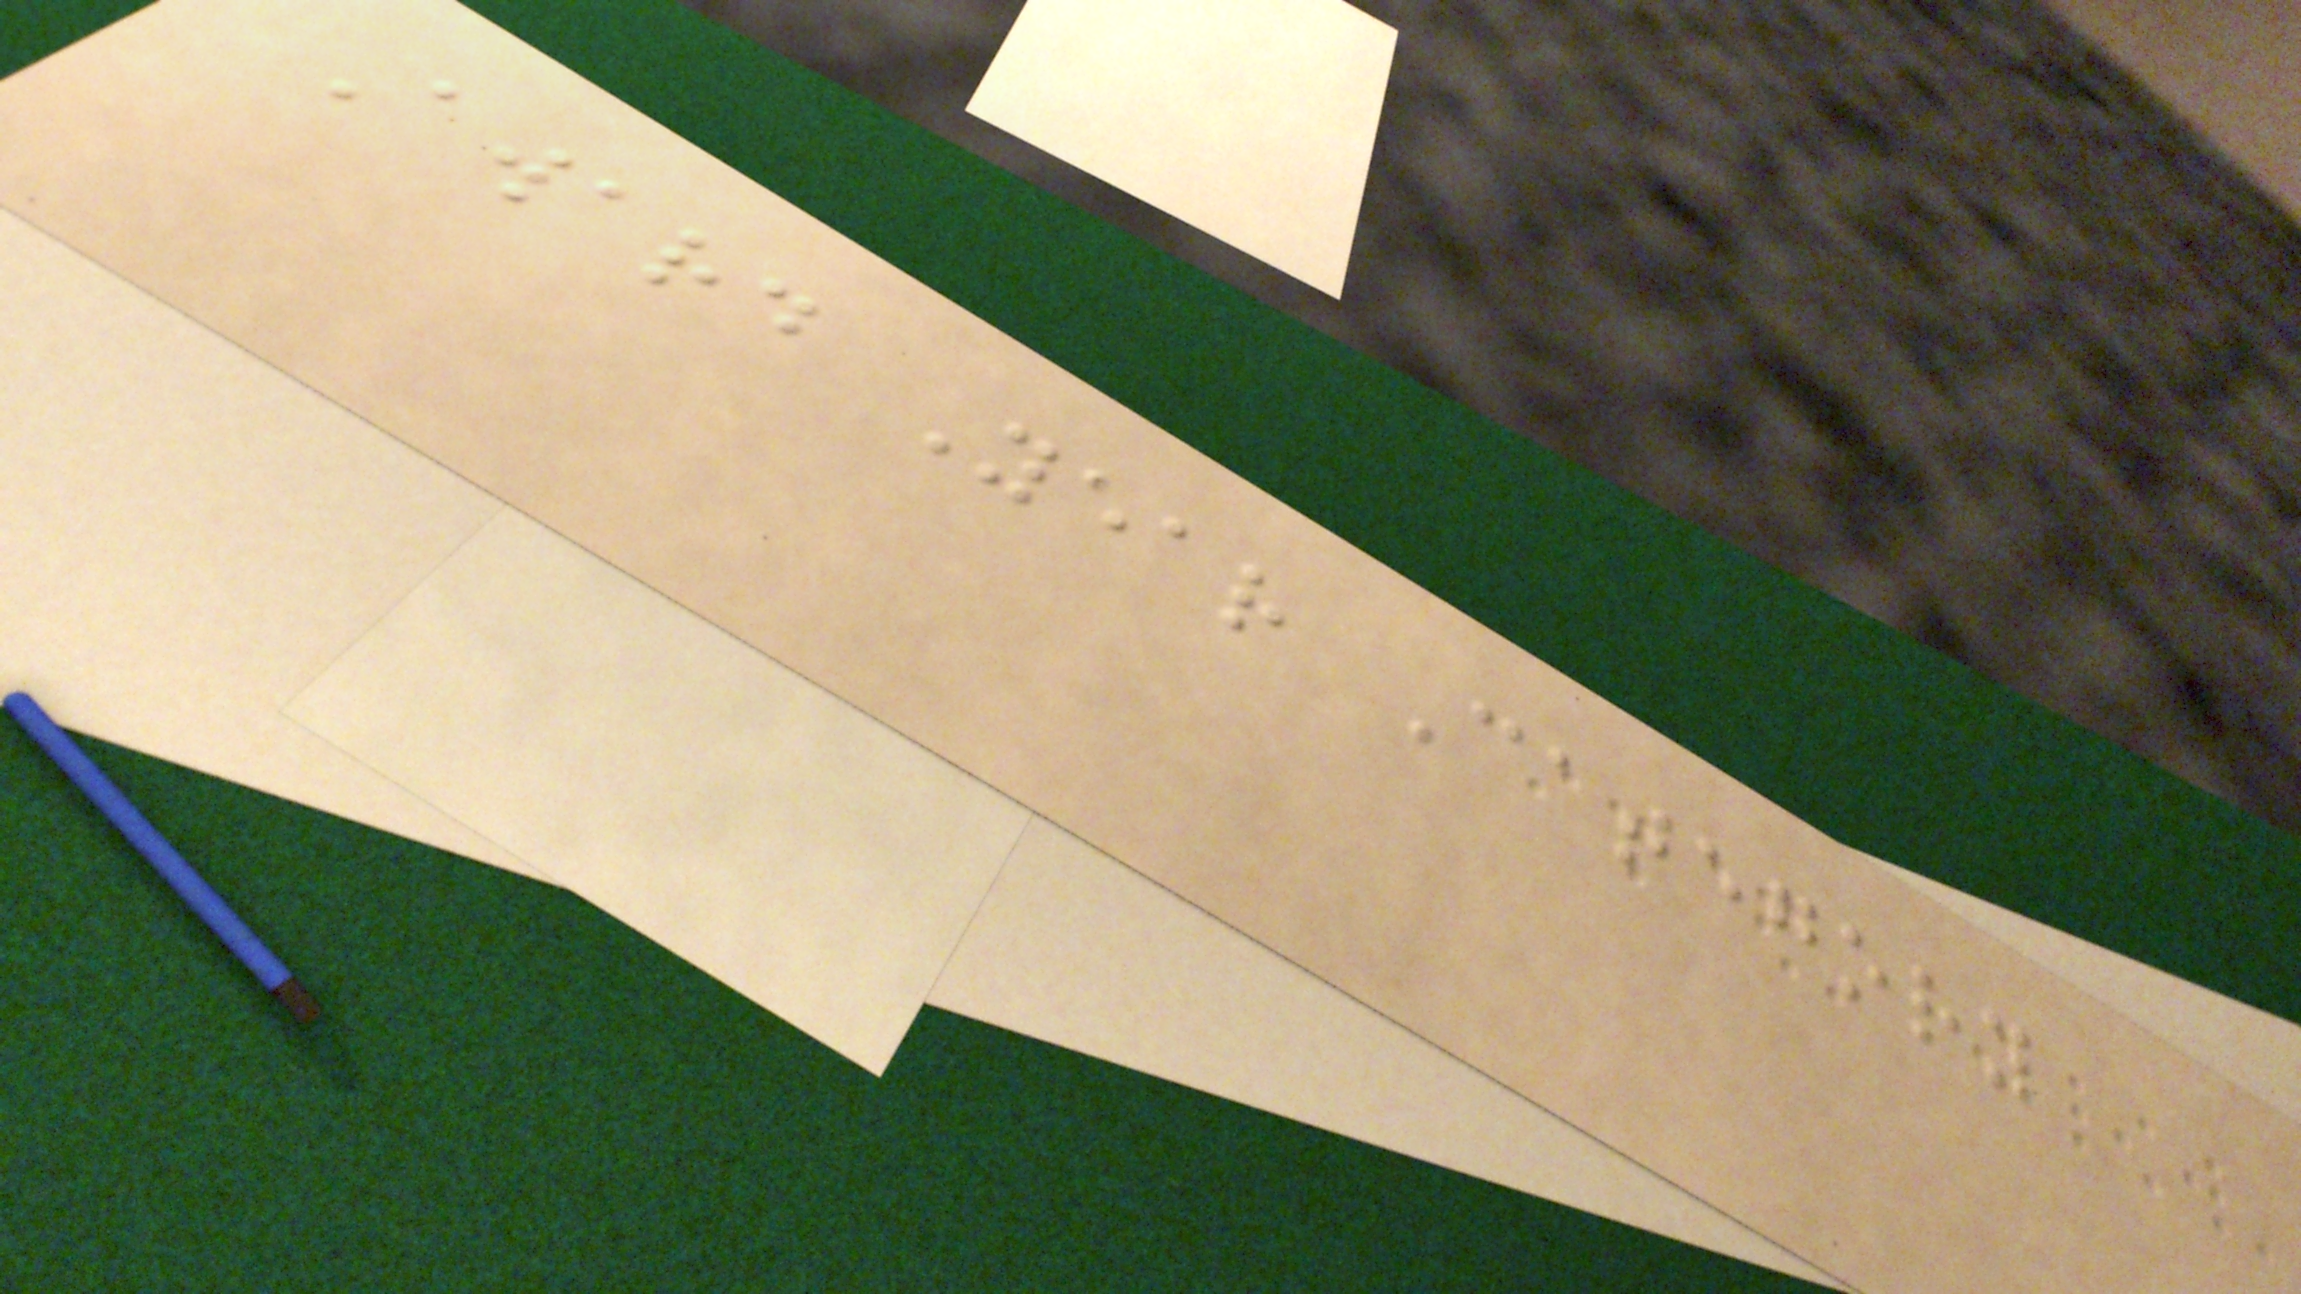Award Year Category
